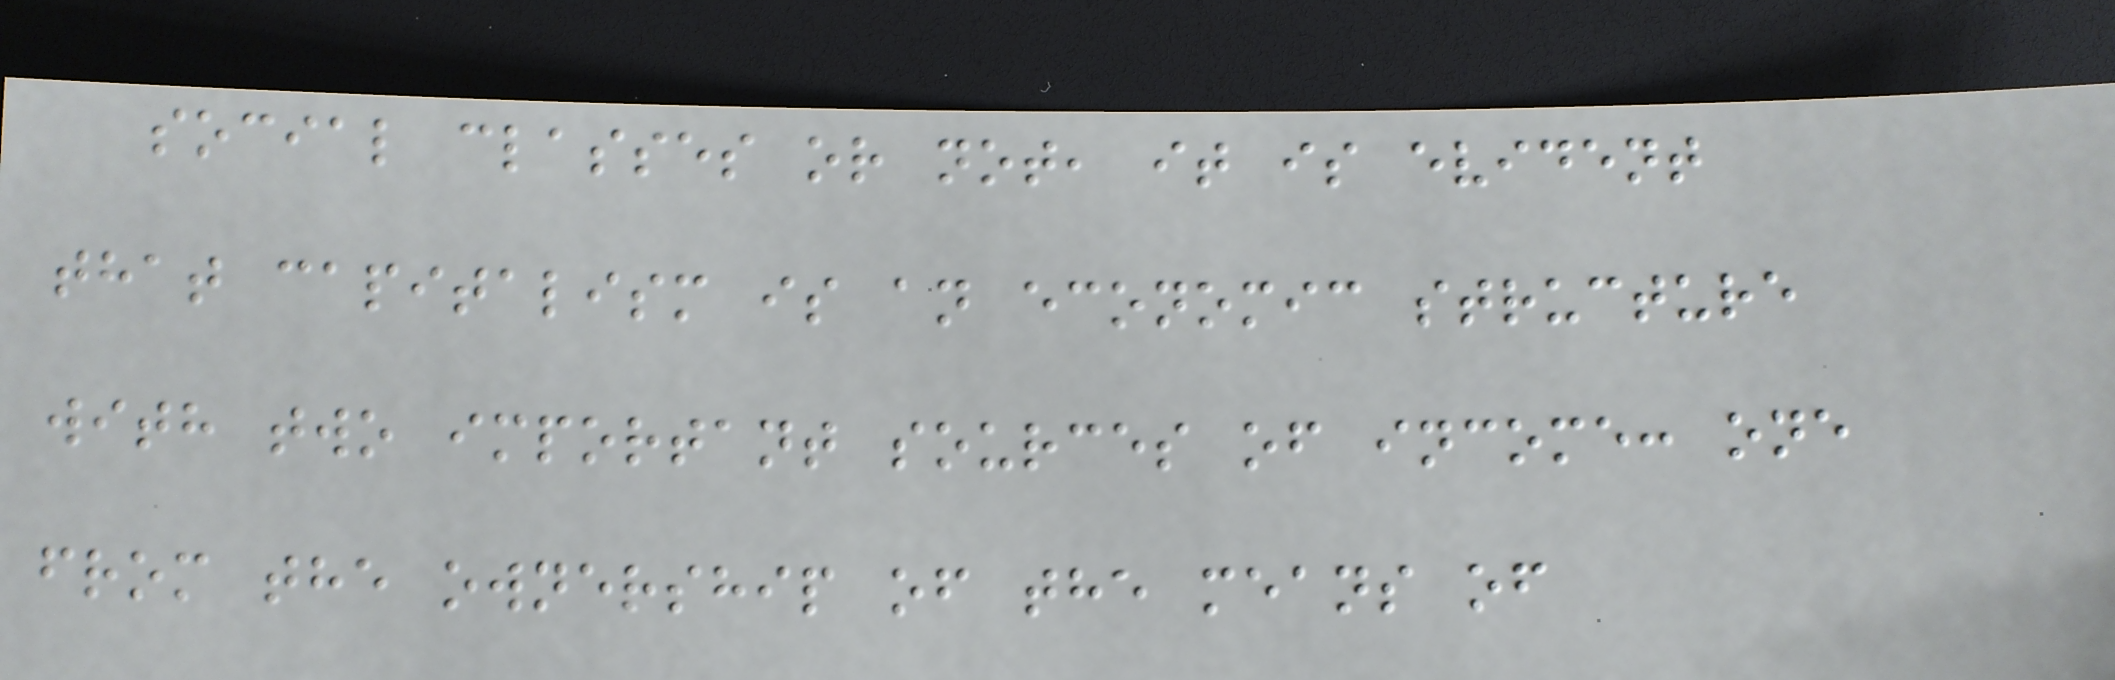social classes or not, it is evident
that capitalism is an economic structure
with two important sources of income: one
from the ownership of the means of
